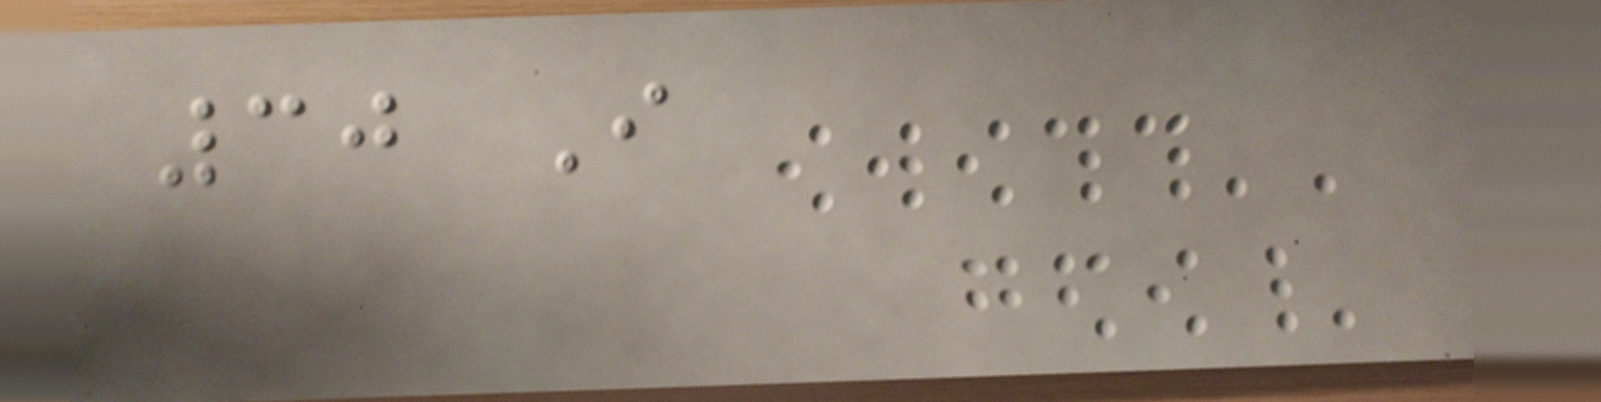30 I
